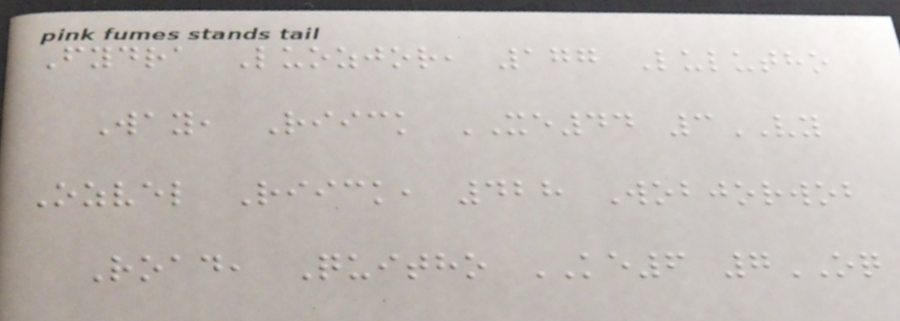Fydra Luozjor, 177 Lulutho
Way, Riick XE44 3VY
Ozvel Riick, 428 Wobjorwob
Road, Quitho KE6 7OQ
